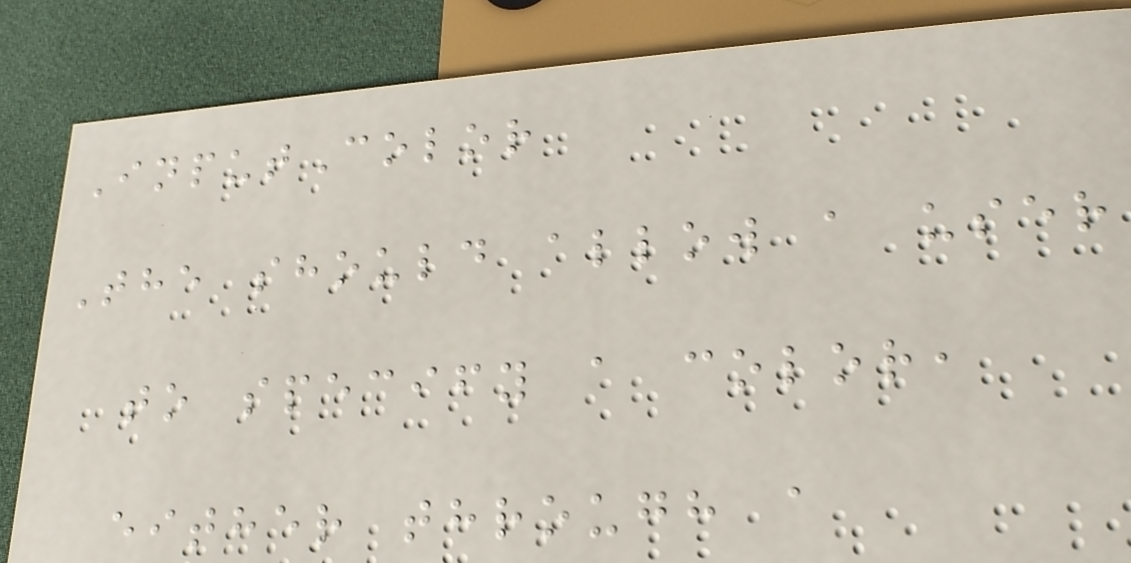InputColor
The should allow a user
to specify a color,
either through a
